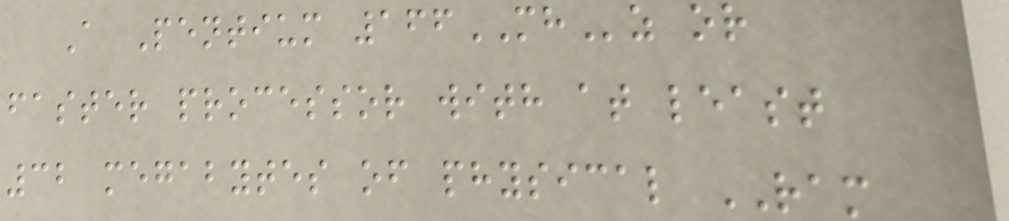A Pentium 166MHz or
faster processor with at least
32 megabytes of physical RAM
